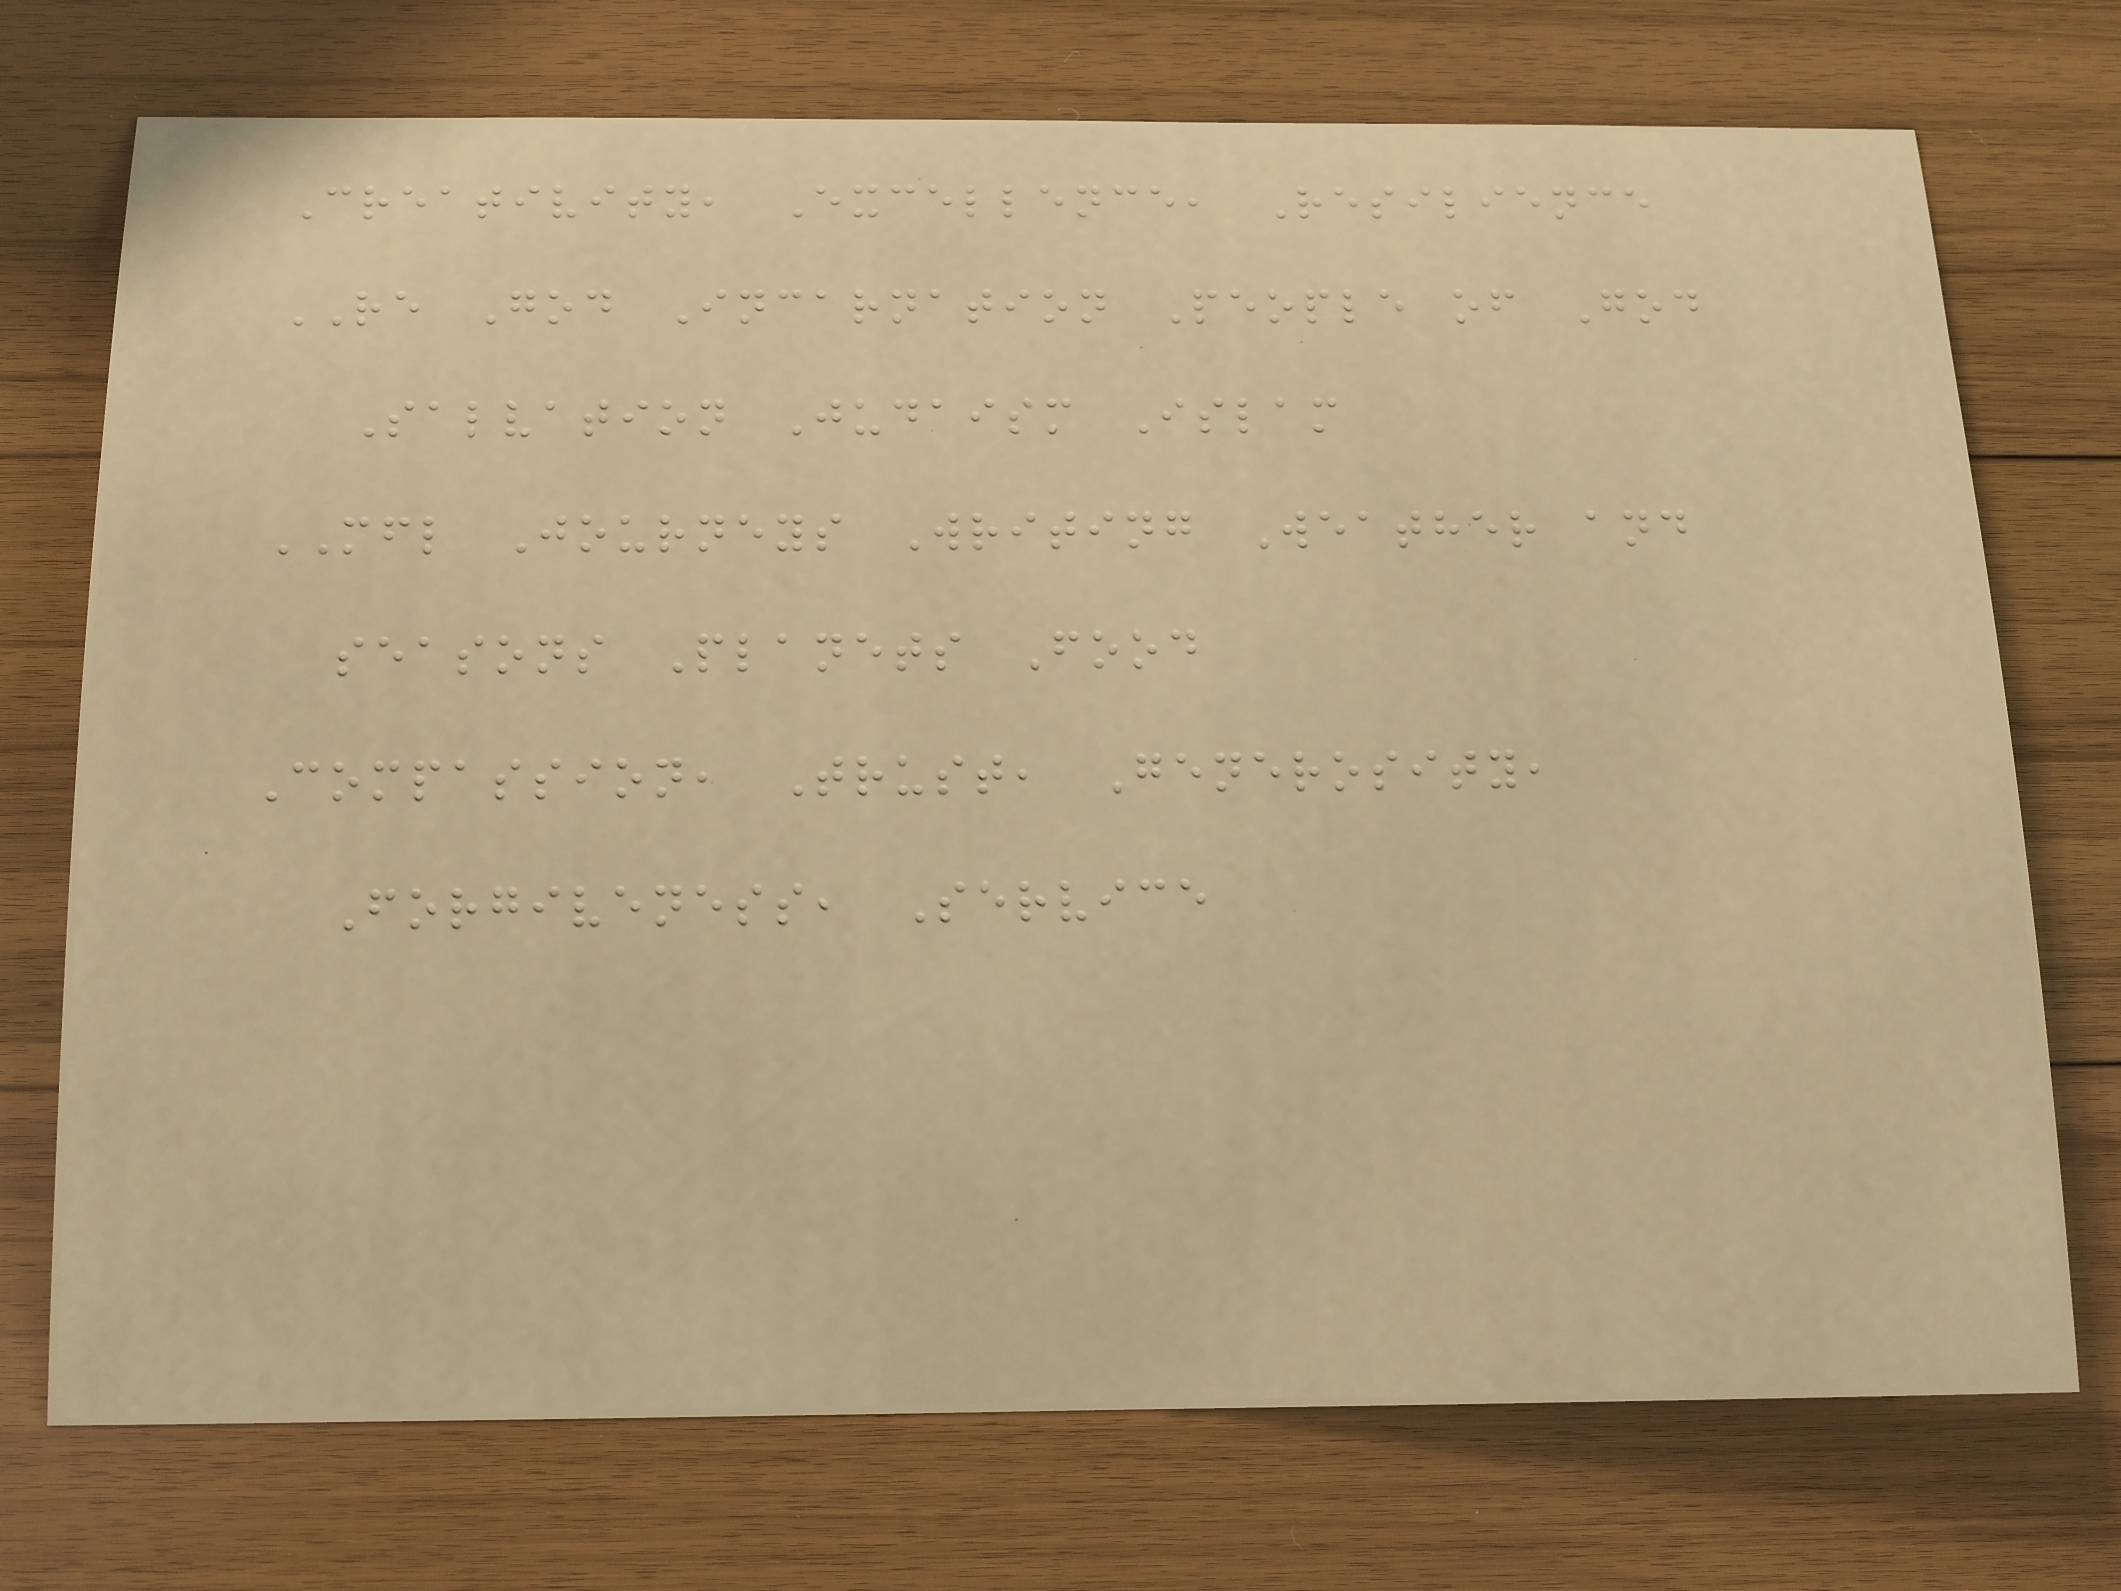Creativity, Excellence, Resilience
RE God Incarnation People of God
Salvation Judaism Islam
MFL Journeys Writing Weather and
seasons Planets Food
Compassion, Trust, Generosity,
Forgiveness, Service
